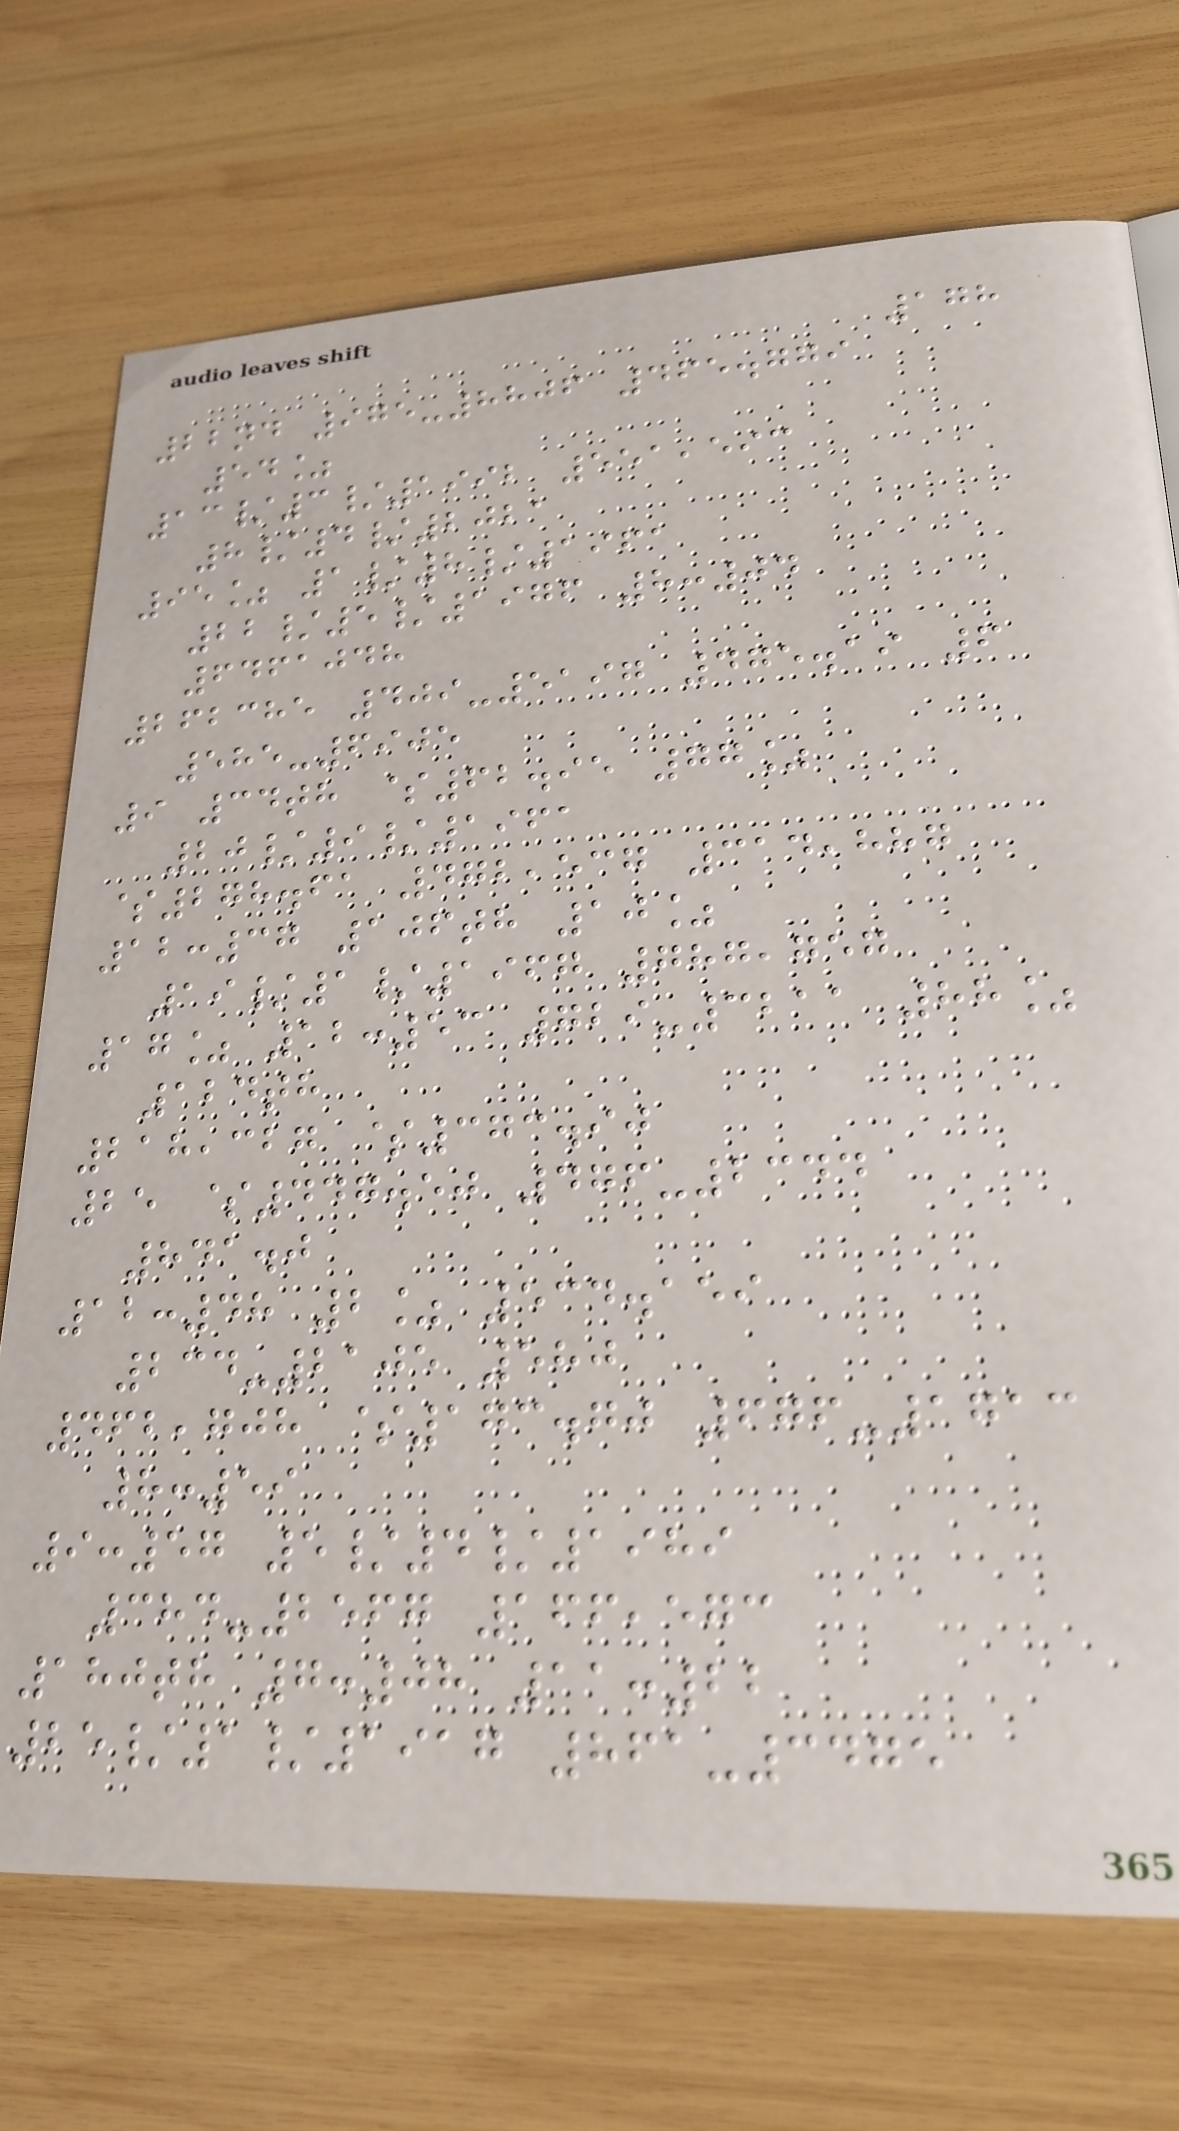178
22nd 975-8806 465.779
54%
13/3/1992 551,593
8/4/2021
95% 1/8/1961
22/5/1976 8:04
6461048
262385 409-5197 475.19 6
585-6905
9 34th $62.95 77%
20/9/1961
$278.61 472,537 314,887
12:37 106th 10%
19/1/1967 787,757
17% 12:53 729-3211 88%
124th
218,327 $373.90
25 $447.50 476-2344
841.0
12:48 2% 534.159
234-2105 580
462,708 $173.70 676-1713
8:59
9:57 5/4/1989
384-2567 166,573
180th 7:08 11:22
25/1/1917 861-3475
